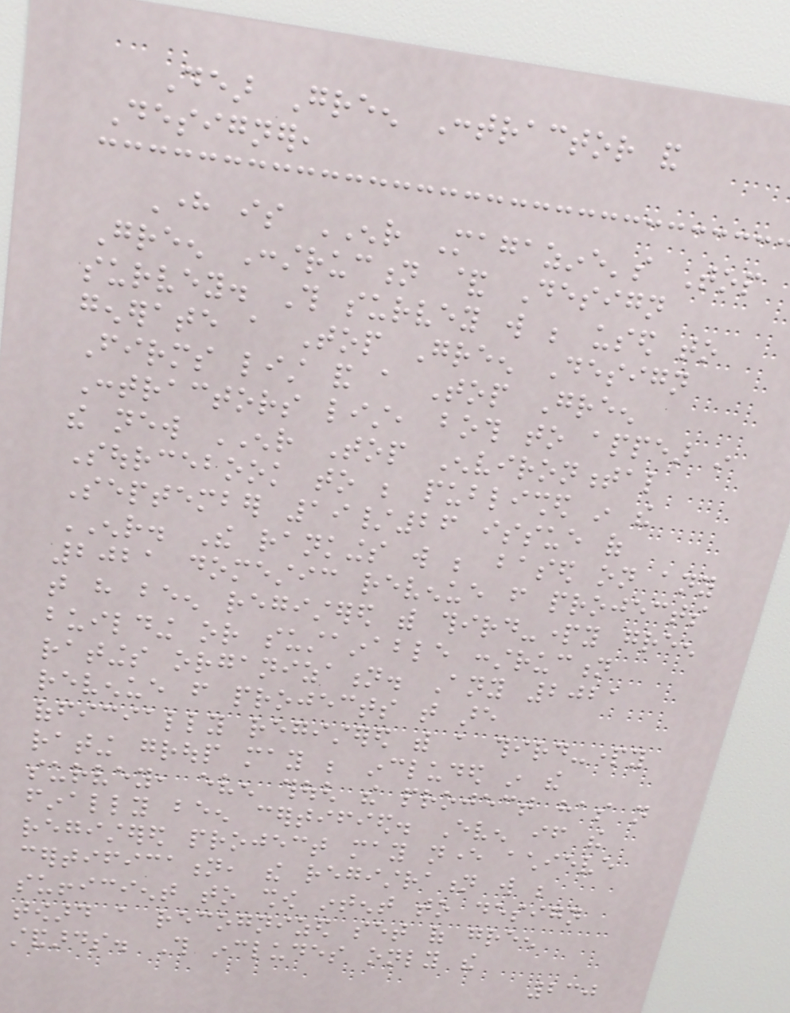Dear Green Contractor and
Designer,
Here is ENR Magazine's Top
Green Construction & Design
survey. This survey will be used to
generate a Top Green Design
Firms list and a Top Green
Contractors list, both to appear in
the new ENR Top Environmental
Sourcebook to be published in the
September 19/26 issue of
ENR. The rankings will be based on any
2021 domestic revenue from projects
that have been registered with third-party green
building or sustainable construction
ratings organization. Any 2021
revenue from projects that are
officially registered with a third-party
rating group may be included in the
survey, even though the project has not
finally been certified. Even if the
registered project may never achieve
certification, the registration will be
sufficient to show intent to design
toward a recognized set of green
standards. This includes only the
230
